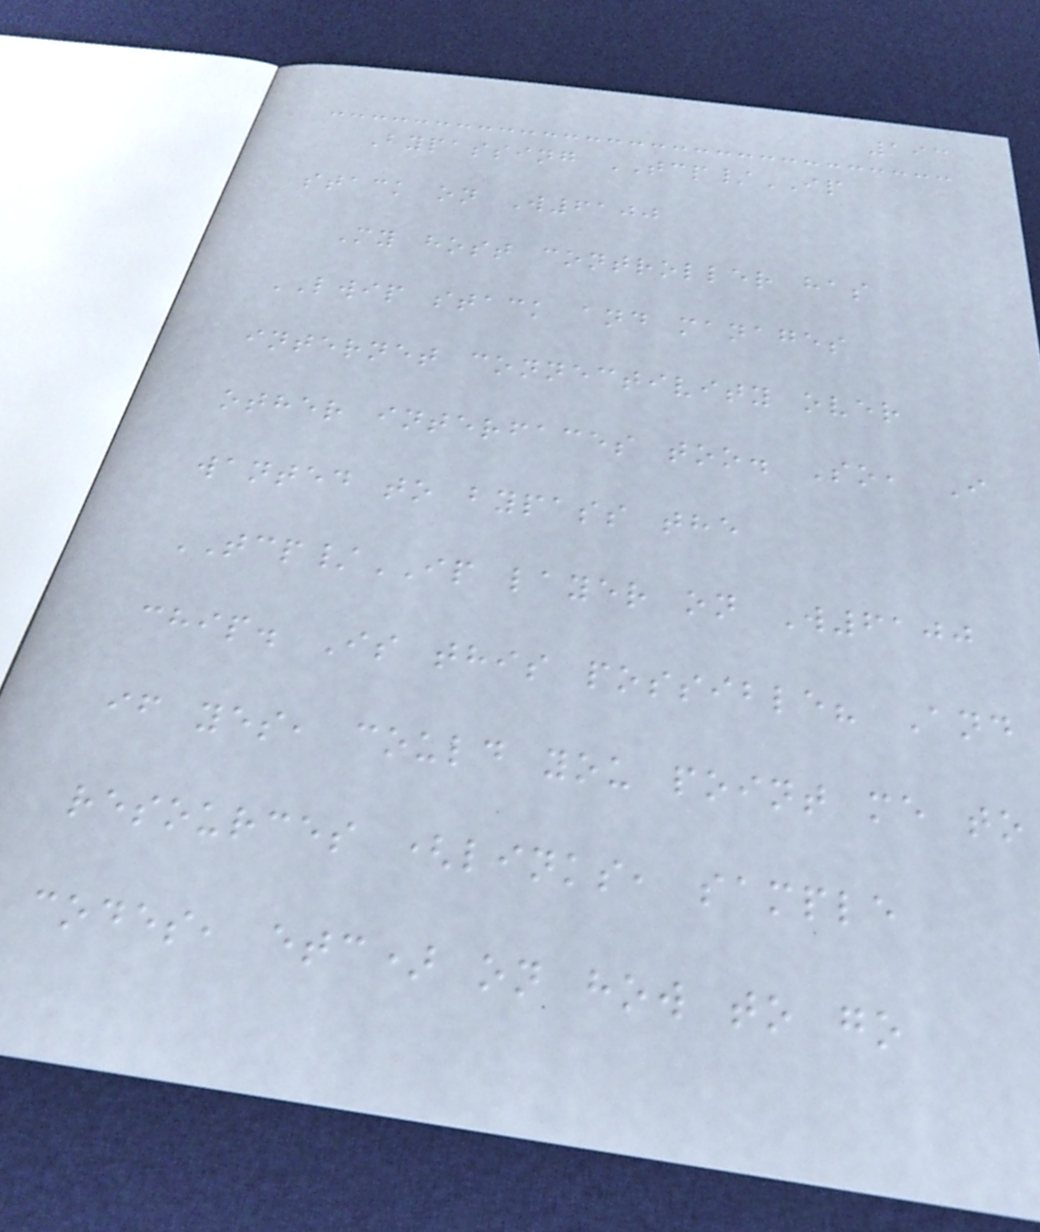193
Bypassing TCP/IP
stack on W6100
My host controller has
LWIP stack and manages
internet connectivity over
other interfaces too. So, I
wanted to bypass the
TCP/IP layer on W6100
chip. Is this possible? And
if yes, could you point me to
resources (links, sample
codes, etc) on how to go
